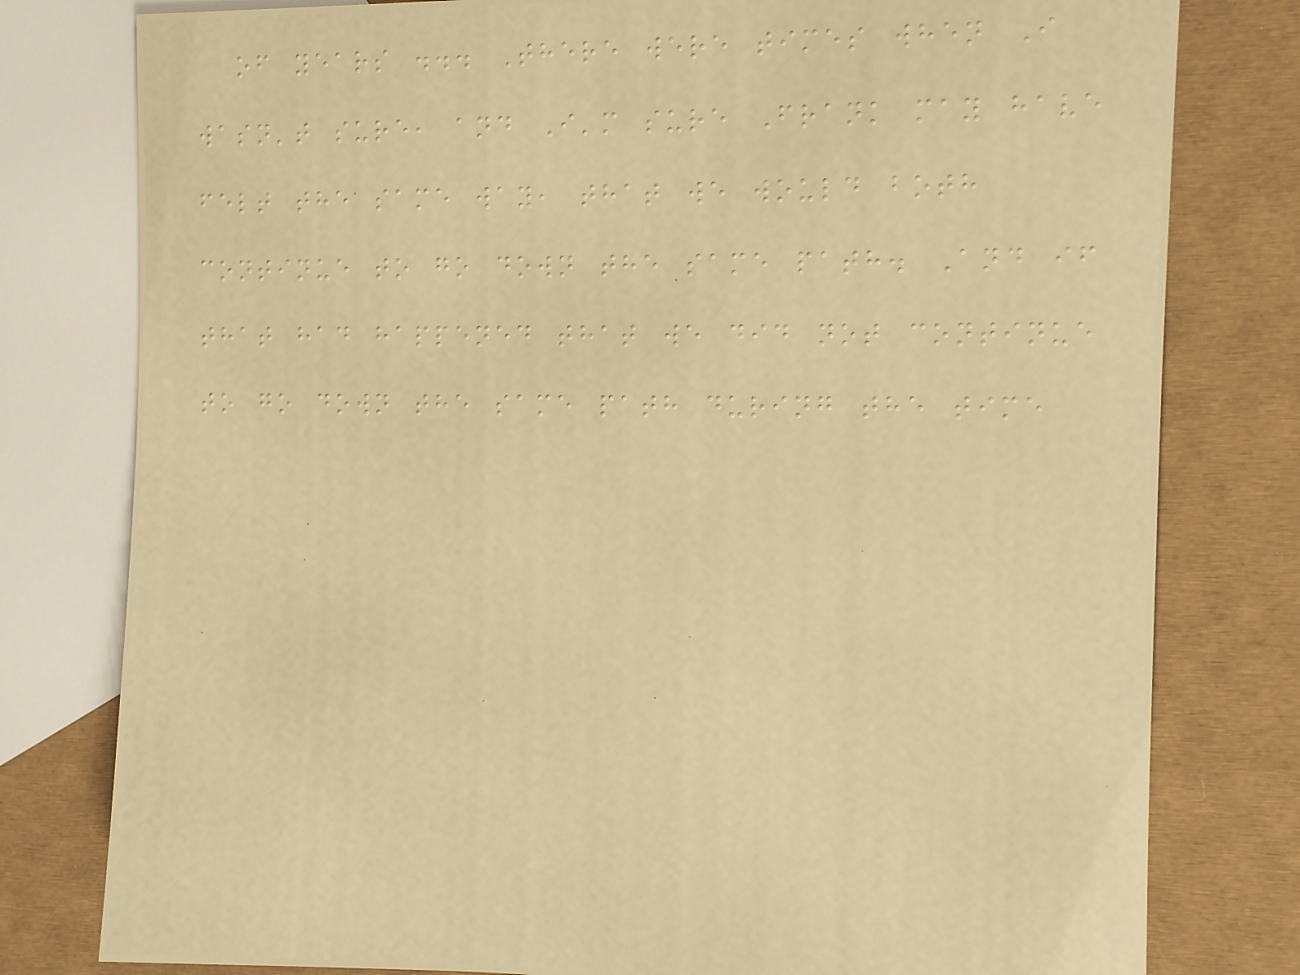of years ... There were times when I
wasn't sure, and I'm sure Frank may have
felt the same way, that we would both
continue to go down the same path. And if
that had happened that we did not continue
to go down the same path during the time
